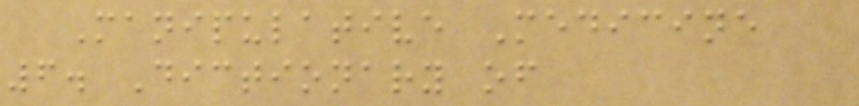Manipulative Medicine
6. Dictionary of
